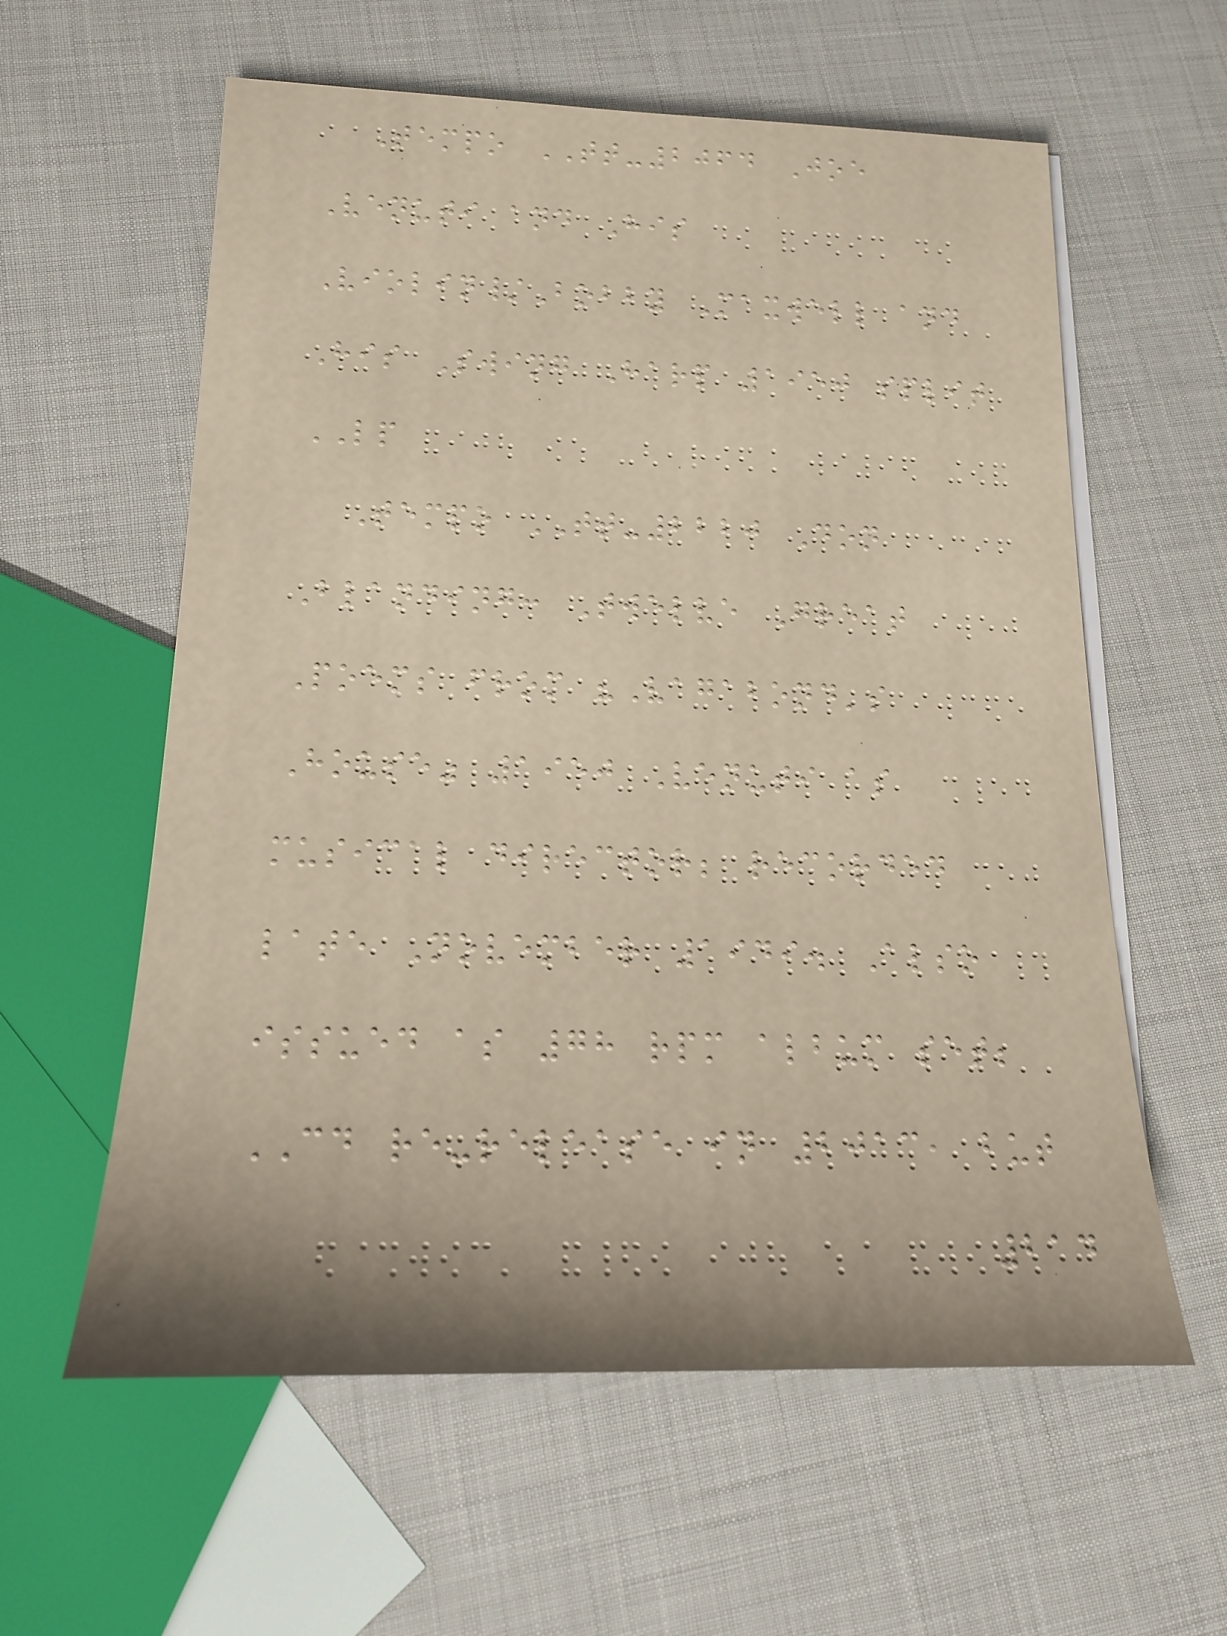Tempo TT-2064 Joe
Venuti and His
Violin/Bobby Maxwell and
His Swing Harp 1950 split
LP
Tempo TT-2220 Don
Blanding: Twelve Great
Poems from "Vagabond's
House" 1950 Venuti as
musical director; recorded
late November 1949. Also
issued as 78 rpm album set;
CD re-release in 2013, but
214
